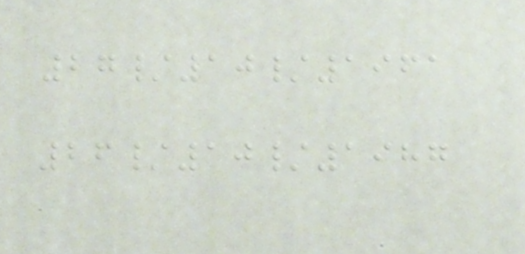27/10/1961
26/10/1987
